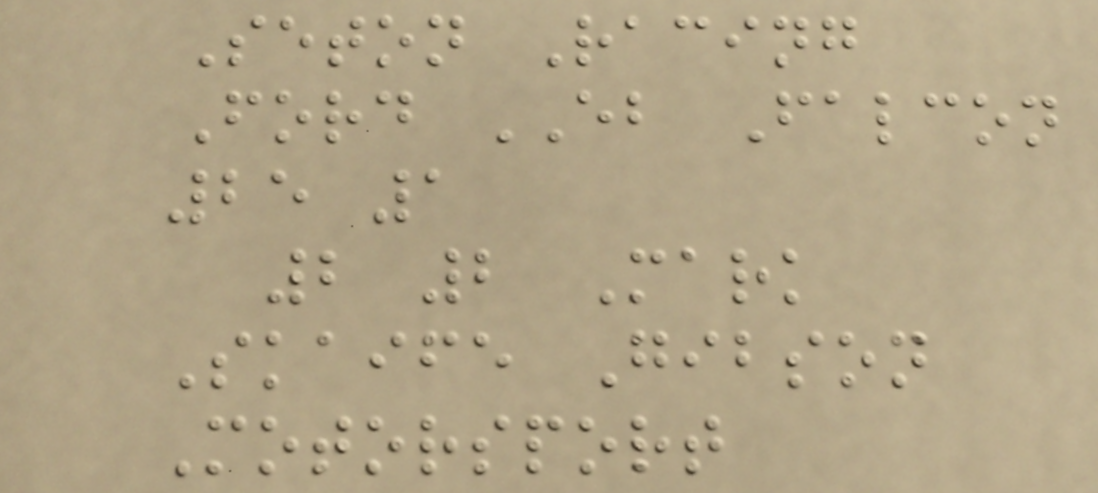Seton Racing
Ford EB Falcon
25 1
2 2 Mark
Skaife Gibson
Motorsport
